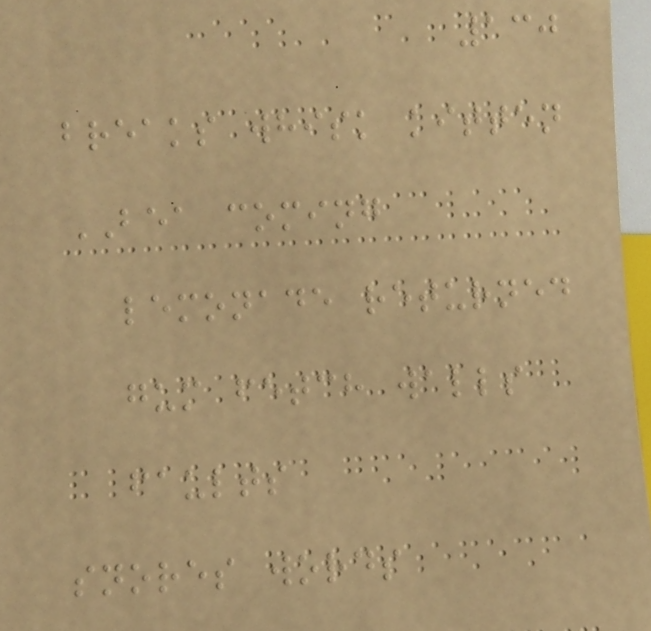130
breaks whisk kitten
BEA coming
lemonade returned
gum fetch walls
faults
snores words
